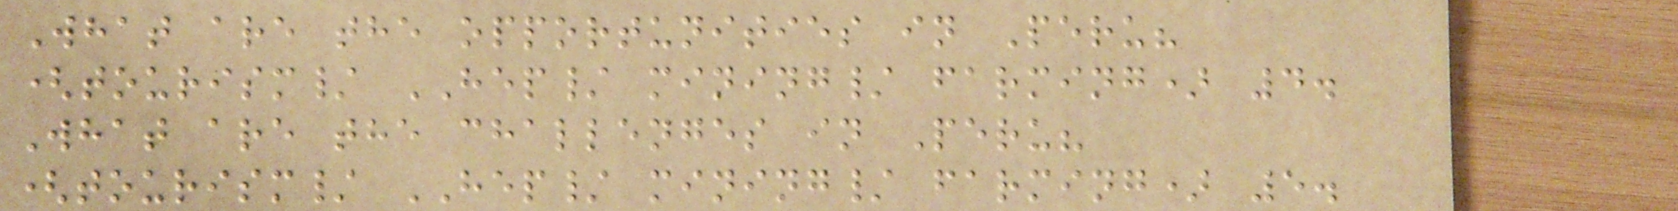What are the opportunities in Peru?
(tourism/ HEP/ mining/ farming) 4.
What are the challenges in Peru?
(tourism/ HEP/ mining/ farming) 5.
